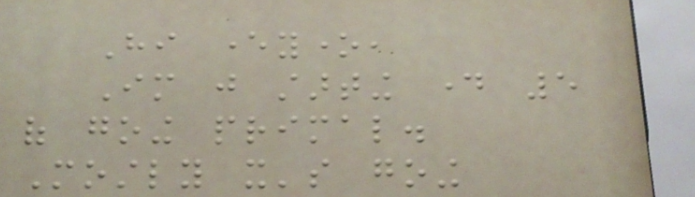Hi everyone,
Im just starting day 5
of going primal.
Mostly it's going
